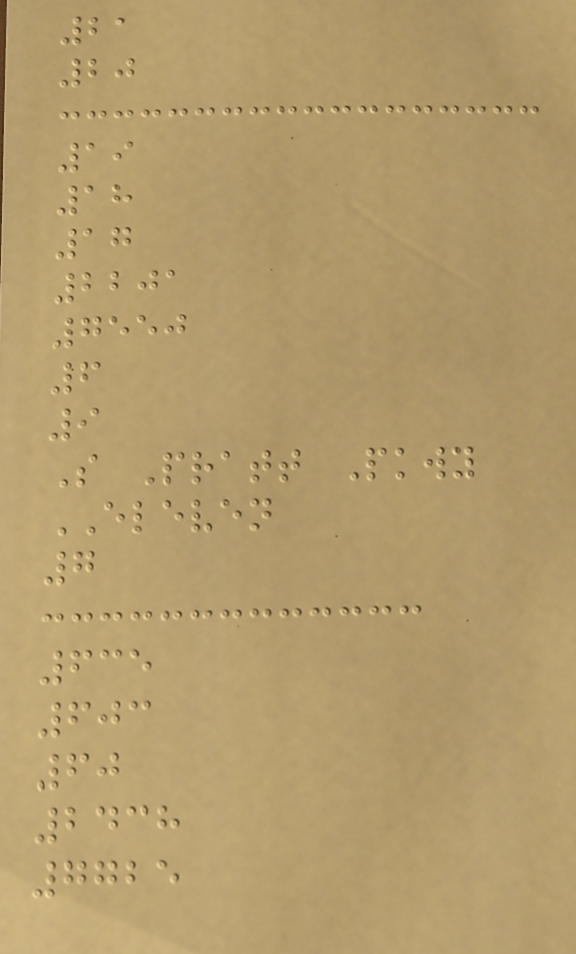21
20
19
18
17
2201
7550
6
9
S Pratt Pkwy
ELEVEN
7
635
603
60
2438
7725
